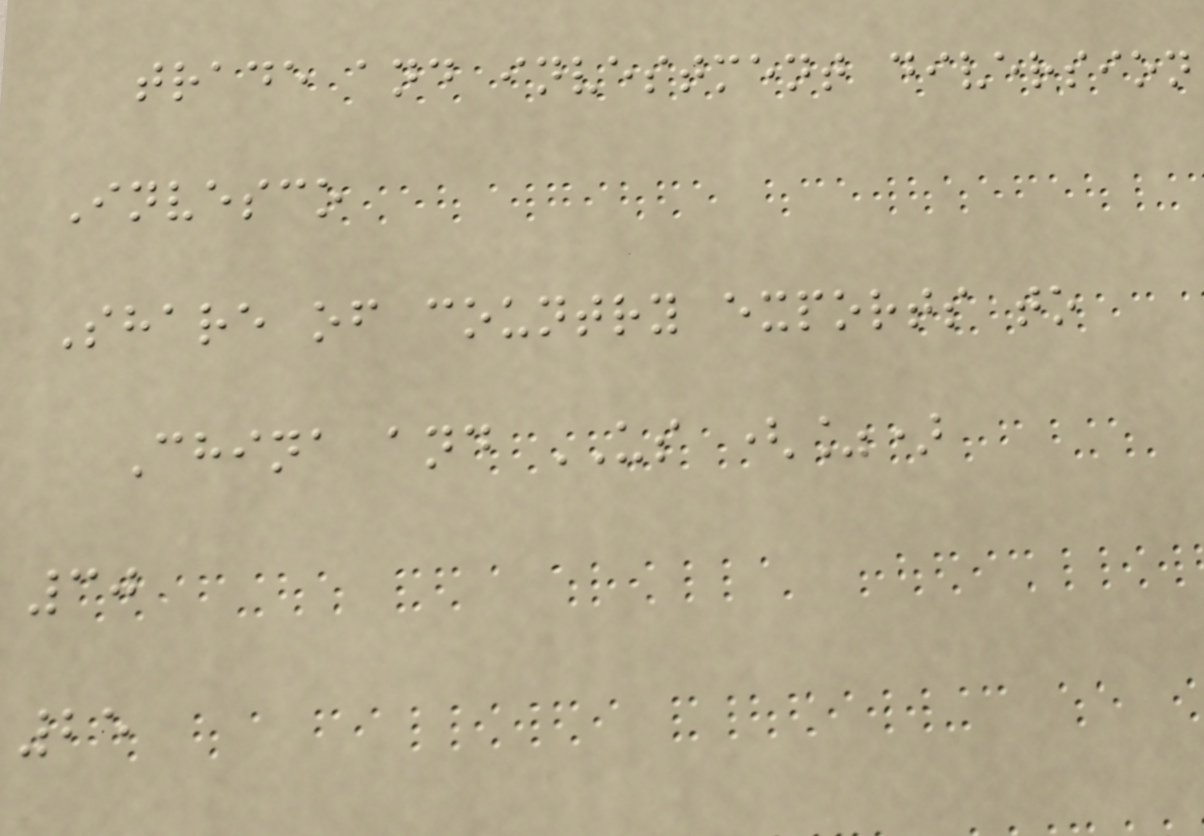trade and investment diversion
Invesco
Share of country exports to
China and US (%)
30
25
